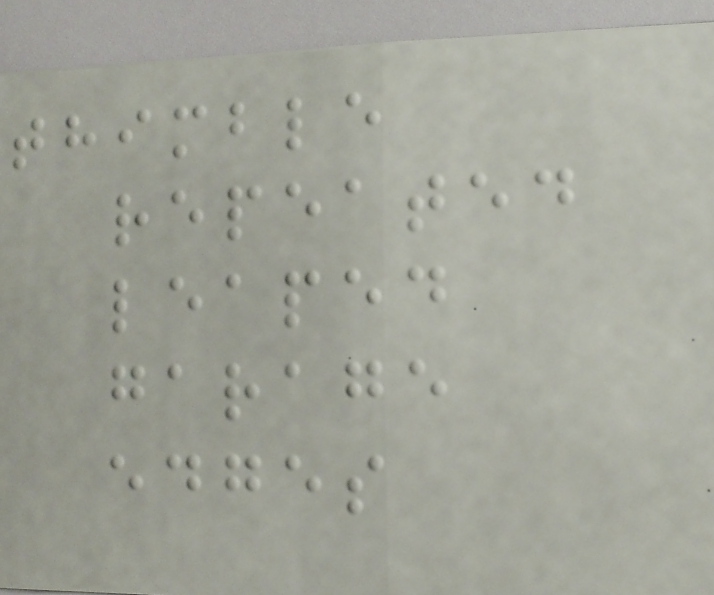thimble
repeated
leaped
garage
edges
